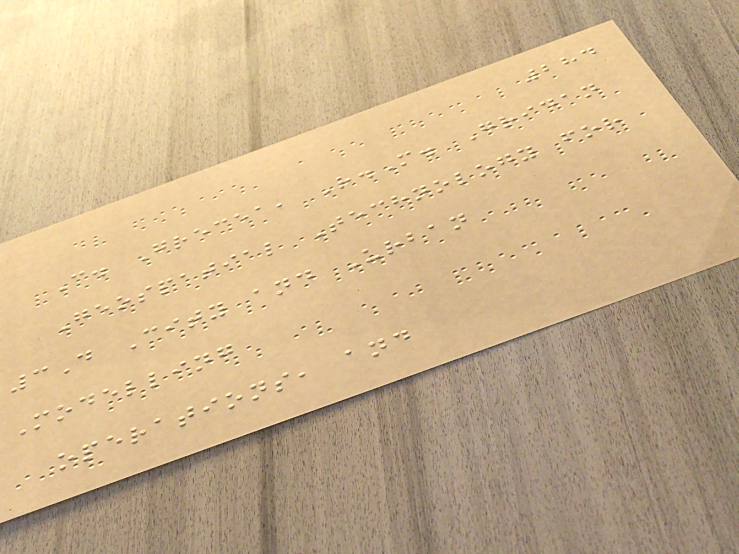284
C. Grecea, R.M. Gridan
Geospatial Technology for
3D City and Urban
Modelling
operations, and
